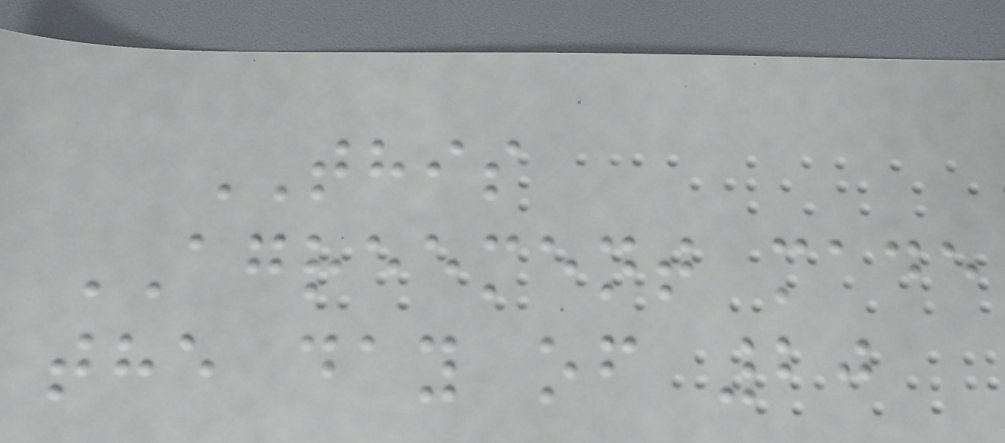THIS
AGREEMENT made
the day of 20
